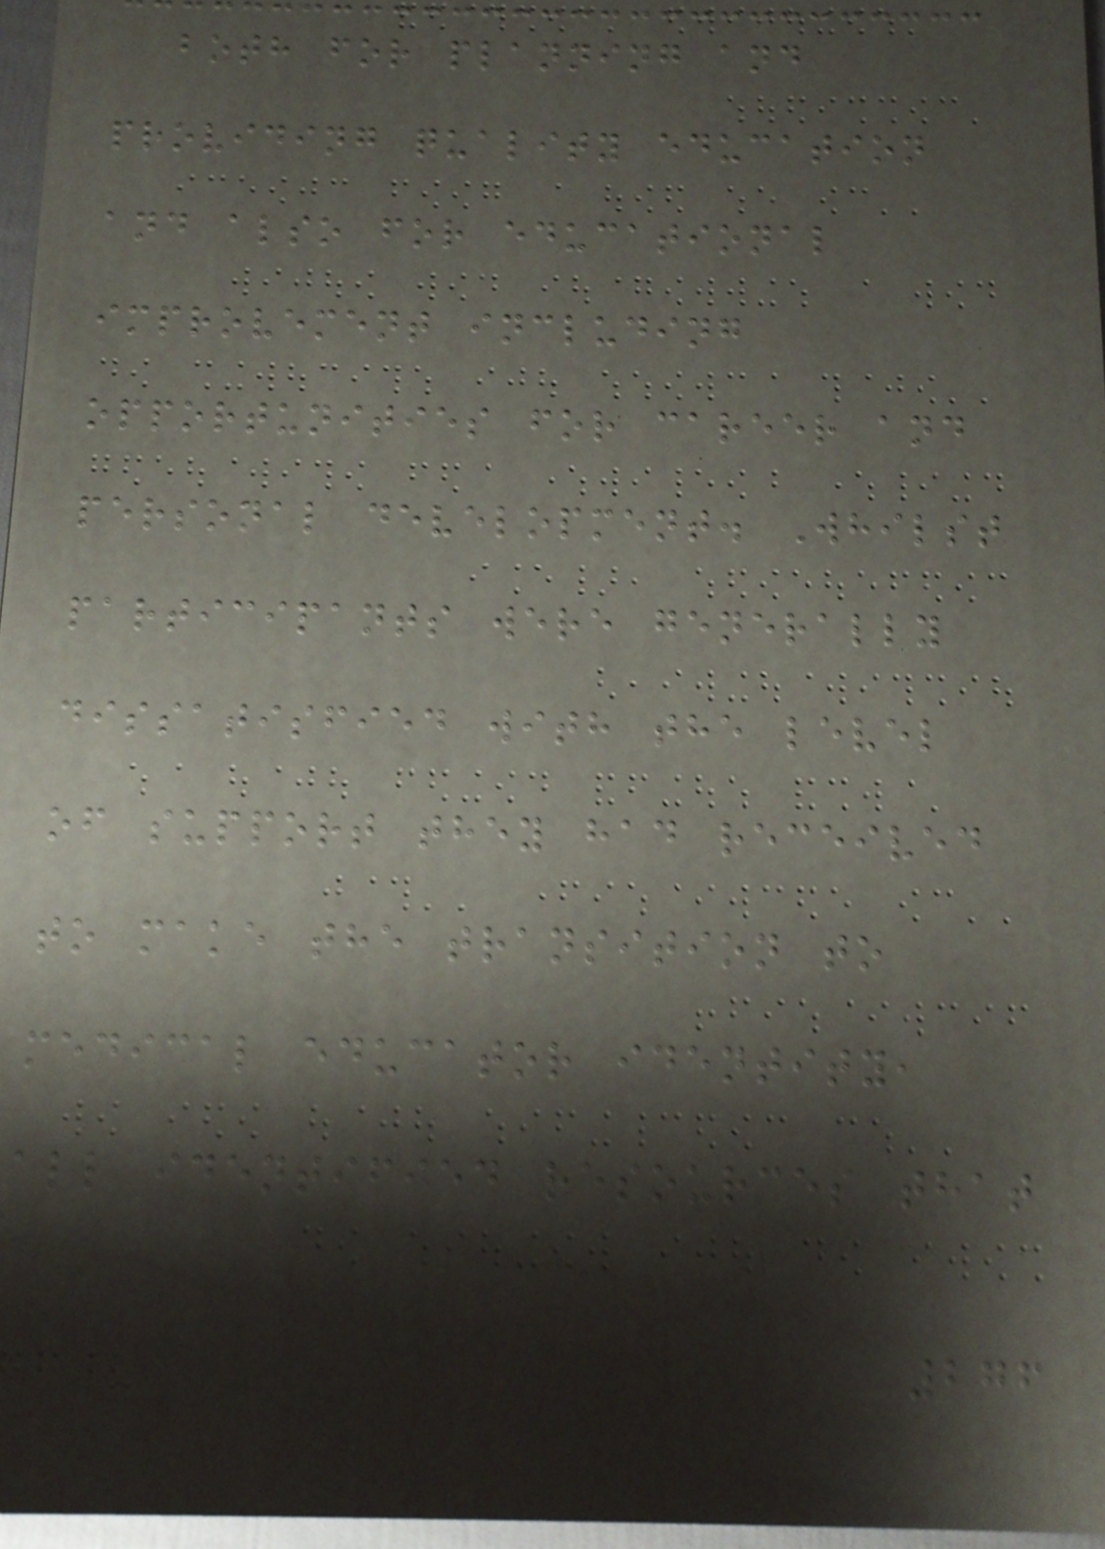both for planning and
providing quality education
and also for educational
improvement including
opportunities for career and
personal development. Whilst
participants were generally
dissatisfied with the level
of support they had received
to make the transition to
medical educator identity,
all identified resources that
276
